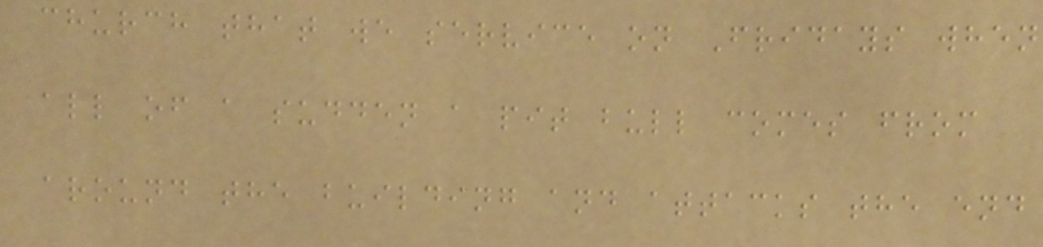church that we service on Fridays when
all of a sudden a pit bull comes from
around the building and attacks the end
